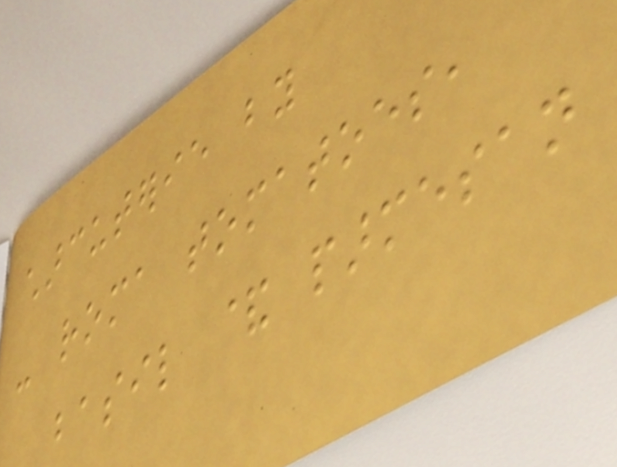charcuterie by
- roma tomatoes,
basil & parmesan
